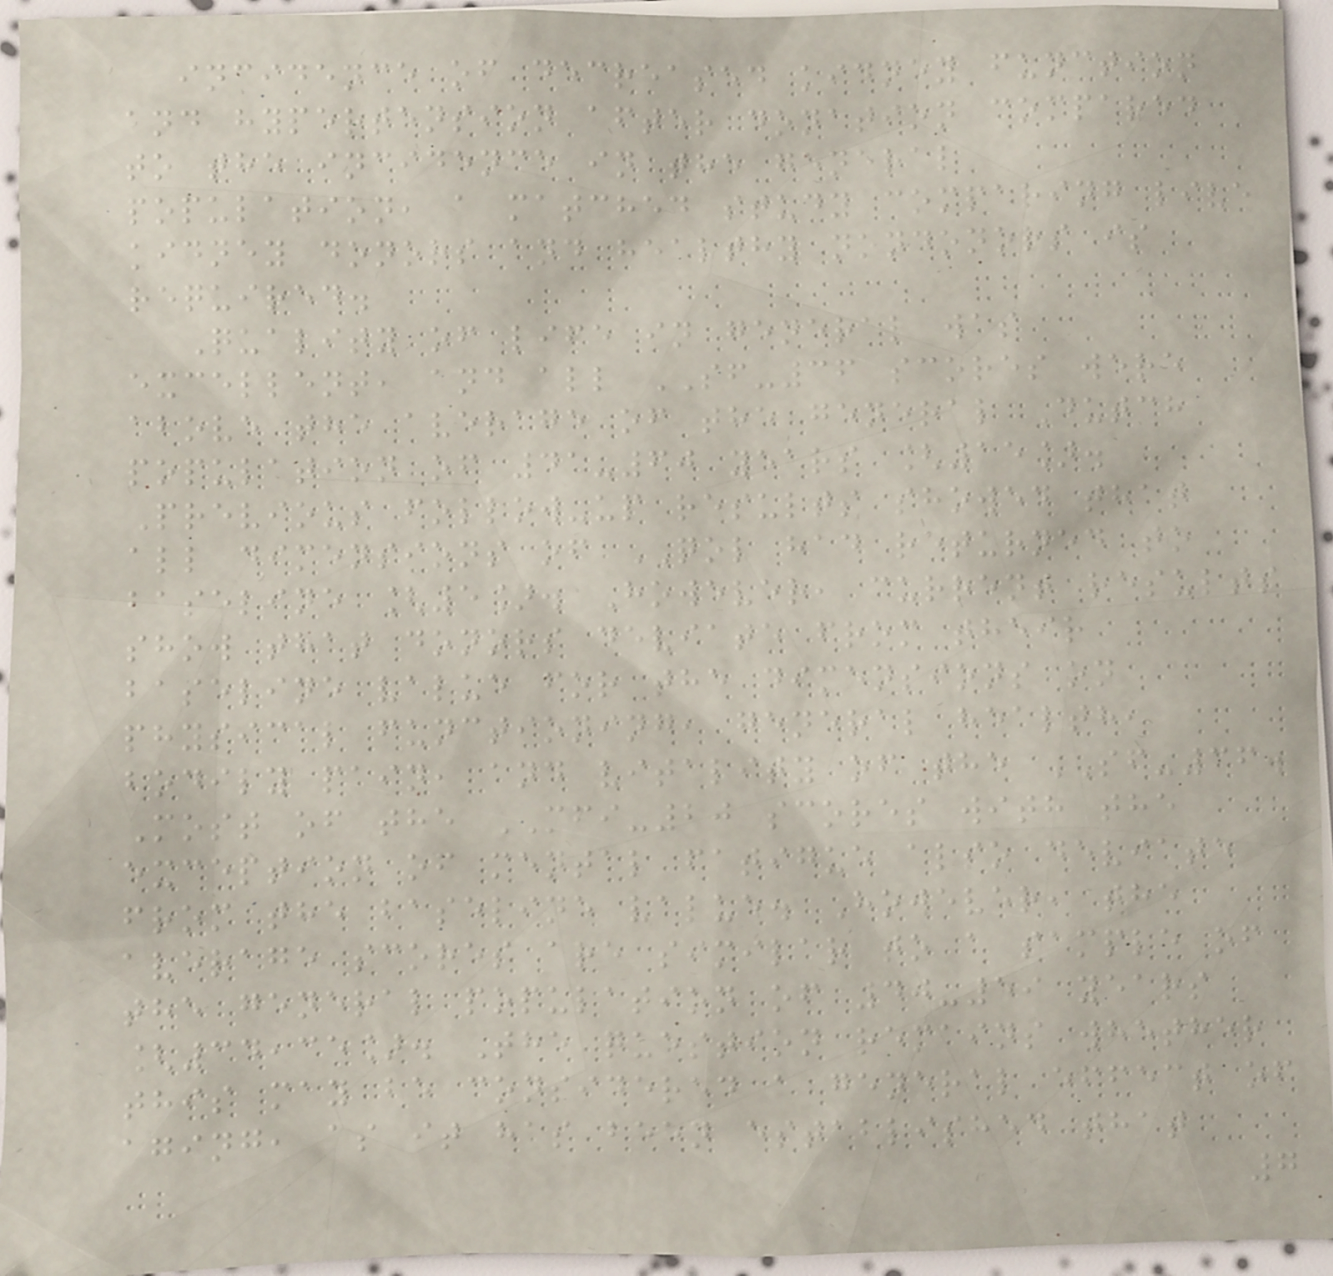incidence of decreased kidney function
and hypertension after donation compared
to the incidence in the general
population, a matched study comparing live
kidney donors and healthy nondonors is
required.
Quality of life in general was
excellent, and all SF-36 scores were
above the average of the general Dutch
population of 41-60 years [15].
Previous follow-up results showed that
all dimensions of QOL had returned to
baseline [5]. However, current results
show that donors deviate from their
baseline value for the dimensions on
physical functioning, general health,
bodily pain, and vitality of the SF-36.
Most of the MFI-20 scores with the
exception of mental fatigue also deviate
from the baseline value. However, the
average scores are similar to a sample of
the general population of 40-59 years
[34,35]. The question remains whether
this may be considered a general effect of
aging, as it has been established that
7
